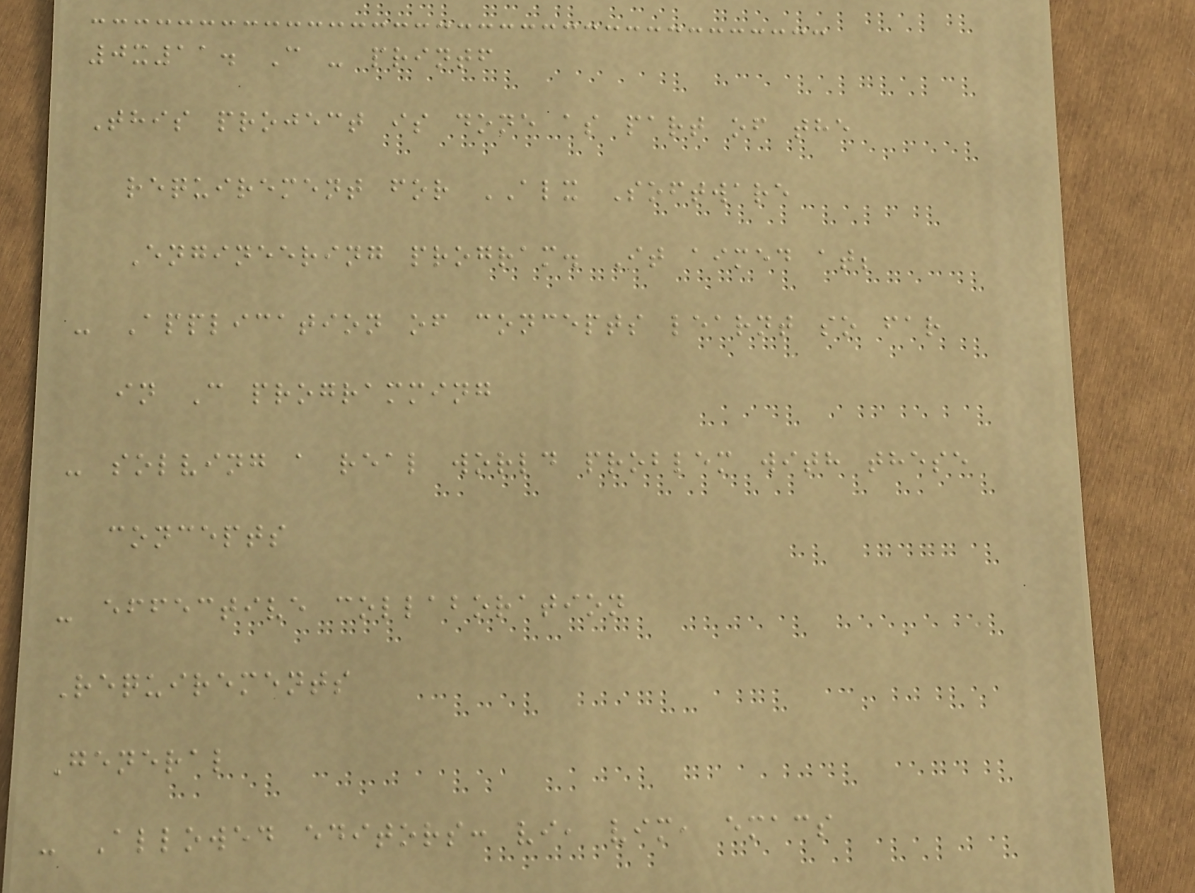0x11. C - printf
This project is done as part of the
requirement for ALX Software
Engineering program. It aimed at;
- Application of concepts learnt so far
in C programming
- solving a real world problem with these
concepts
- effective collaboration
Requirements
General
- Allowed editors: vi, vim, emacs
